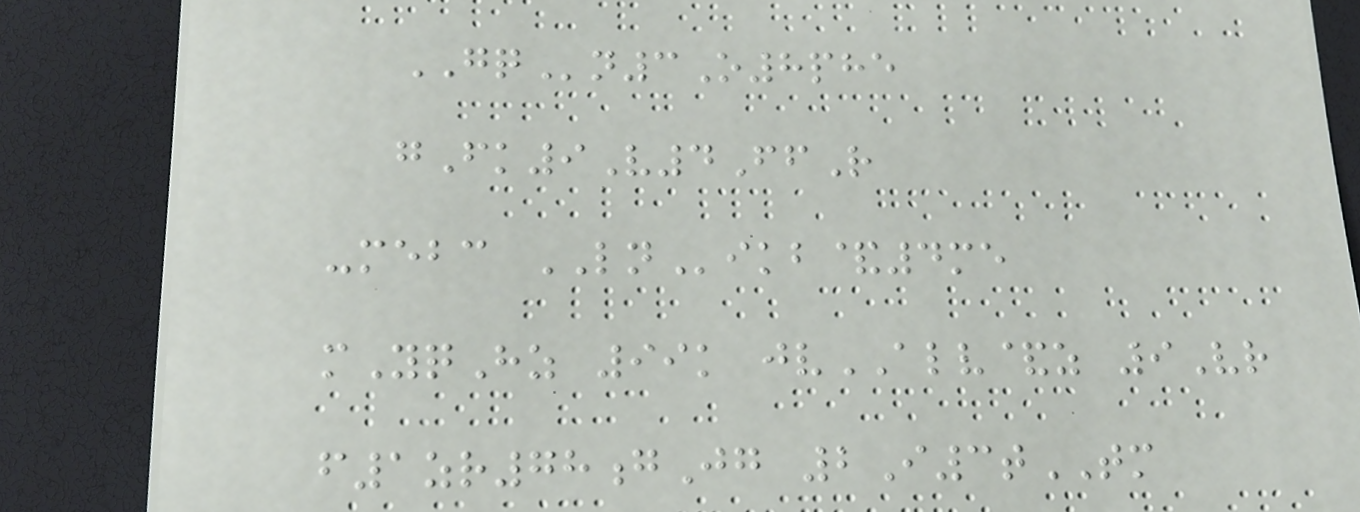GQn3O8phe
gFk9V4FfR
-mebc LNikb&4me
mYqHz 99k jvALV&z 9Vr
f1zr78gJg 2I3tTM
